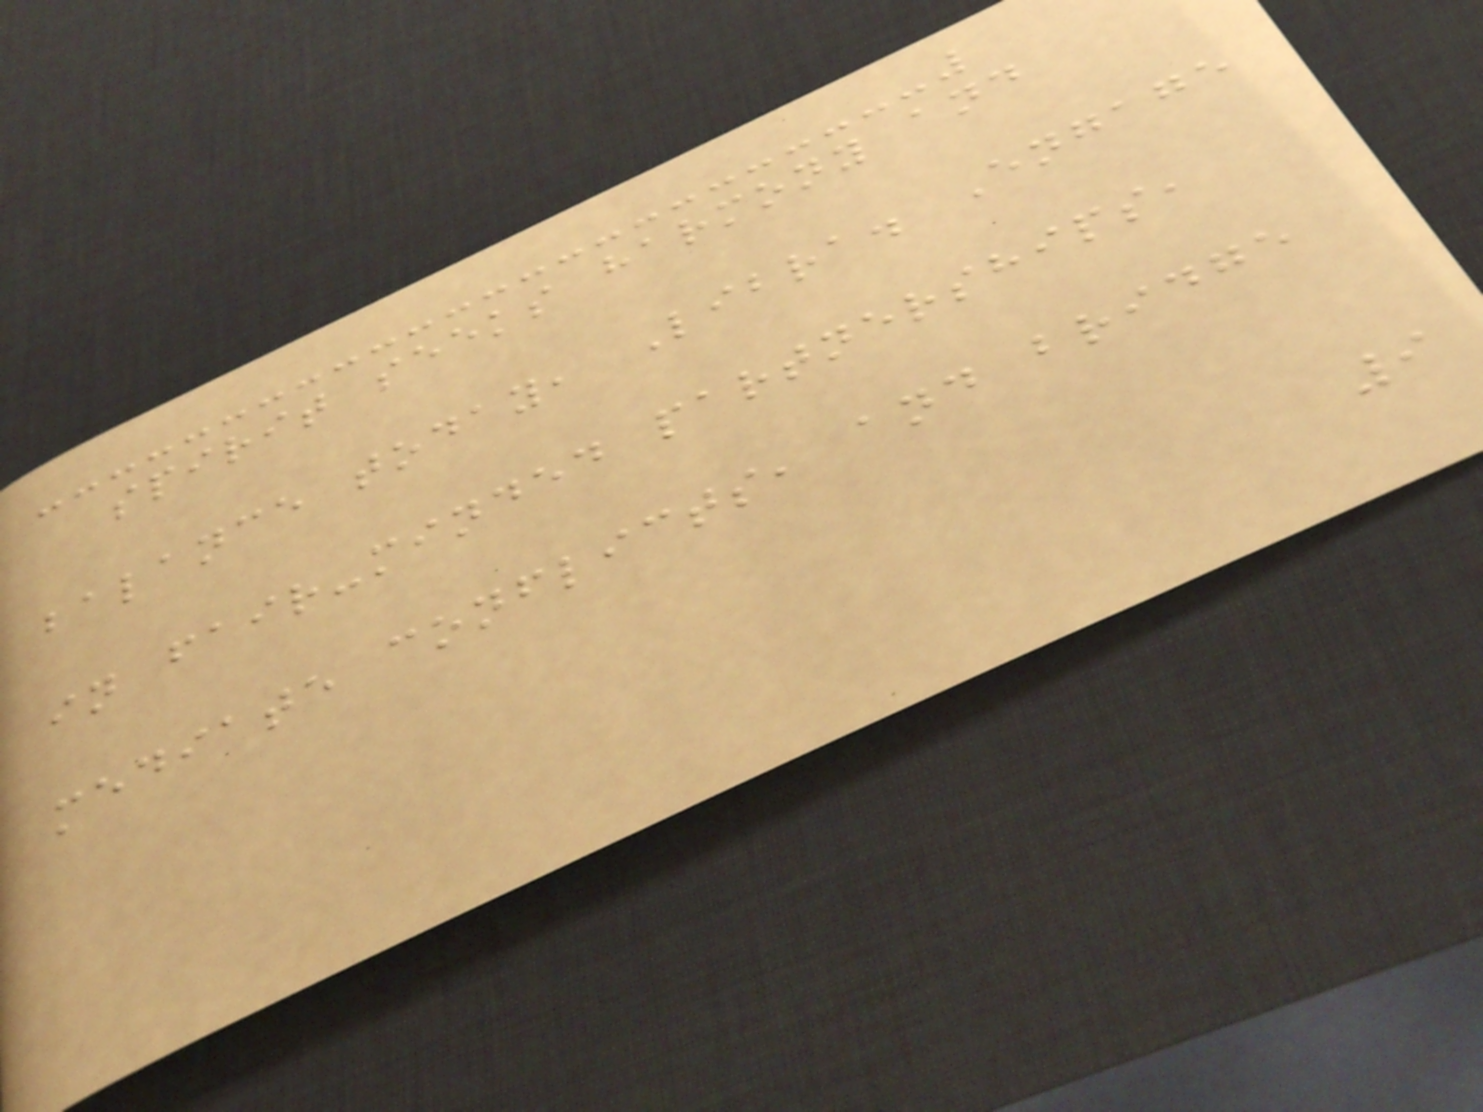spirit seeks harmony and
balance today, Libra. Engage
in fair-minded partnerships,
mediate conflicts, and bridge
9
